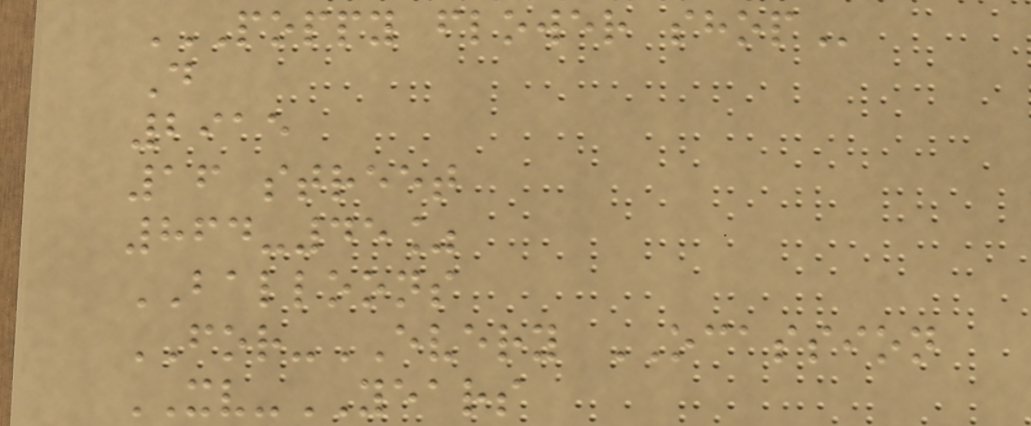POPPY FLOWER SHOP
D
2915
16 street
864-45%
BALLOONS
FOR-EVERY OCASSION
XV-YEARS
